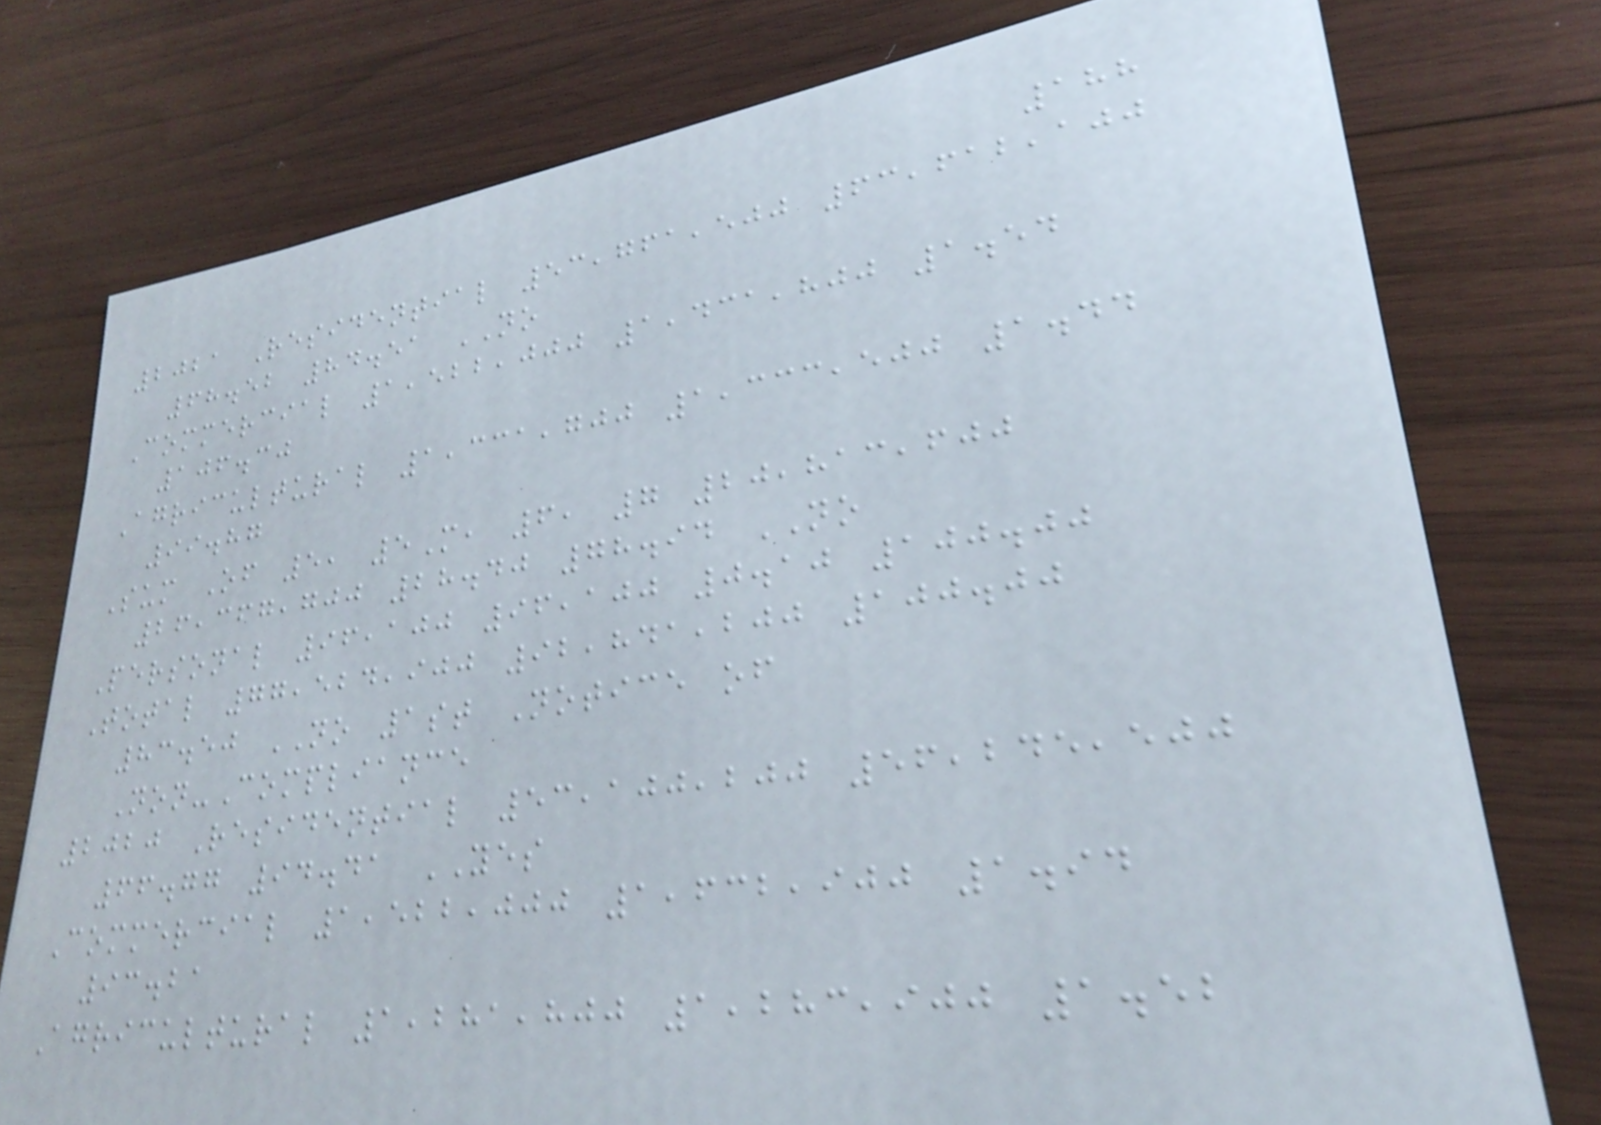188
2021 Residential 53,761,500 63,612,100
68.52 84.51 NO
Commercial 1,522,000 1,431,800 1.54
106.30
Agricultural 1,331,700 1,333,500 1.44
99.87
Sum Of 5, 5M, 6, 7 20,813,600
26,367,700 28.40 78.94 NO
Personal 96,100 96,100 0.10 100.00
Total 77,524,900 92,841,200 100.00
83.50 NO 1st Notice of
Non-Compliance
2020 Residential 53,100,200 56,245,500
66.77 94.41 YES
Commercial 1,522,000 1,632,900 1.94
93.21
Agricultural 1,281,800 1,283,900 1.52
